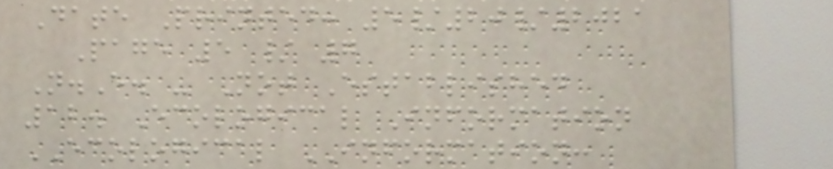Date Printed: 5/20/2021
Page 5 / 7
N.E. - Not Established
12. Ecological Information
ECOLOGICAL INFORMATION:
